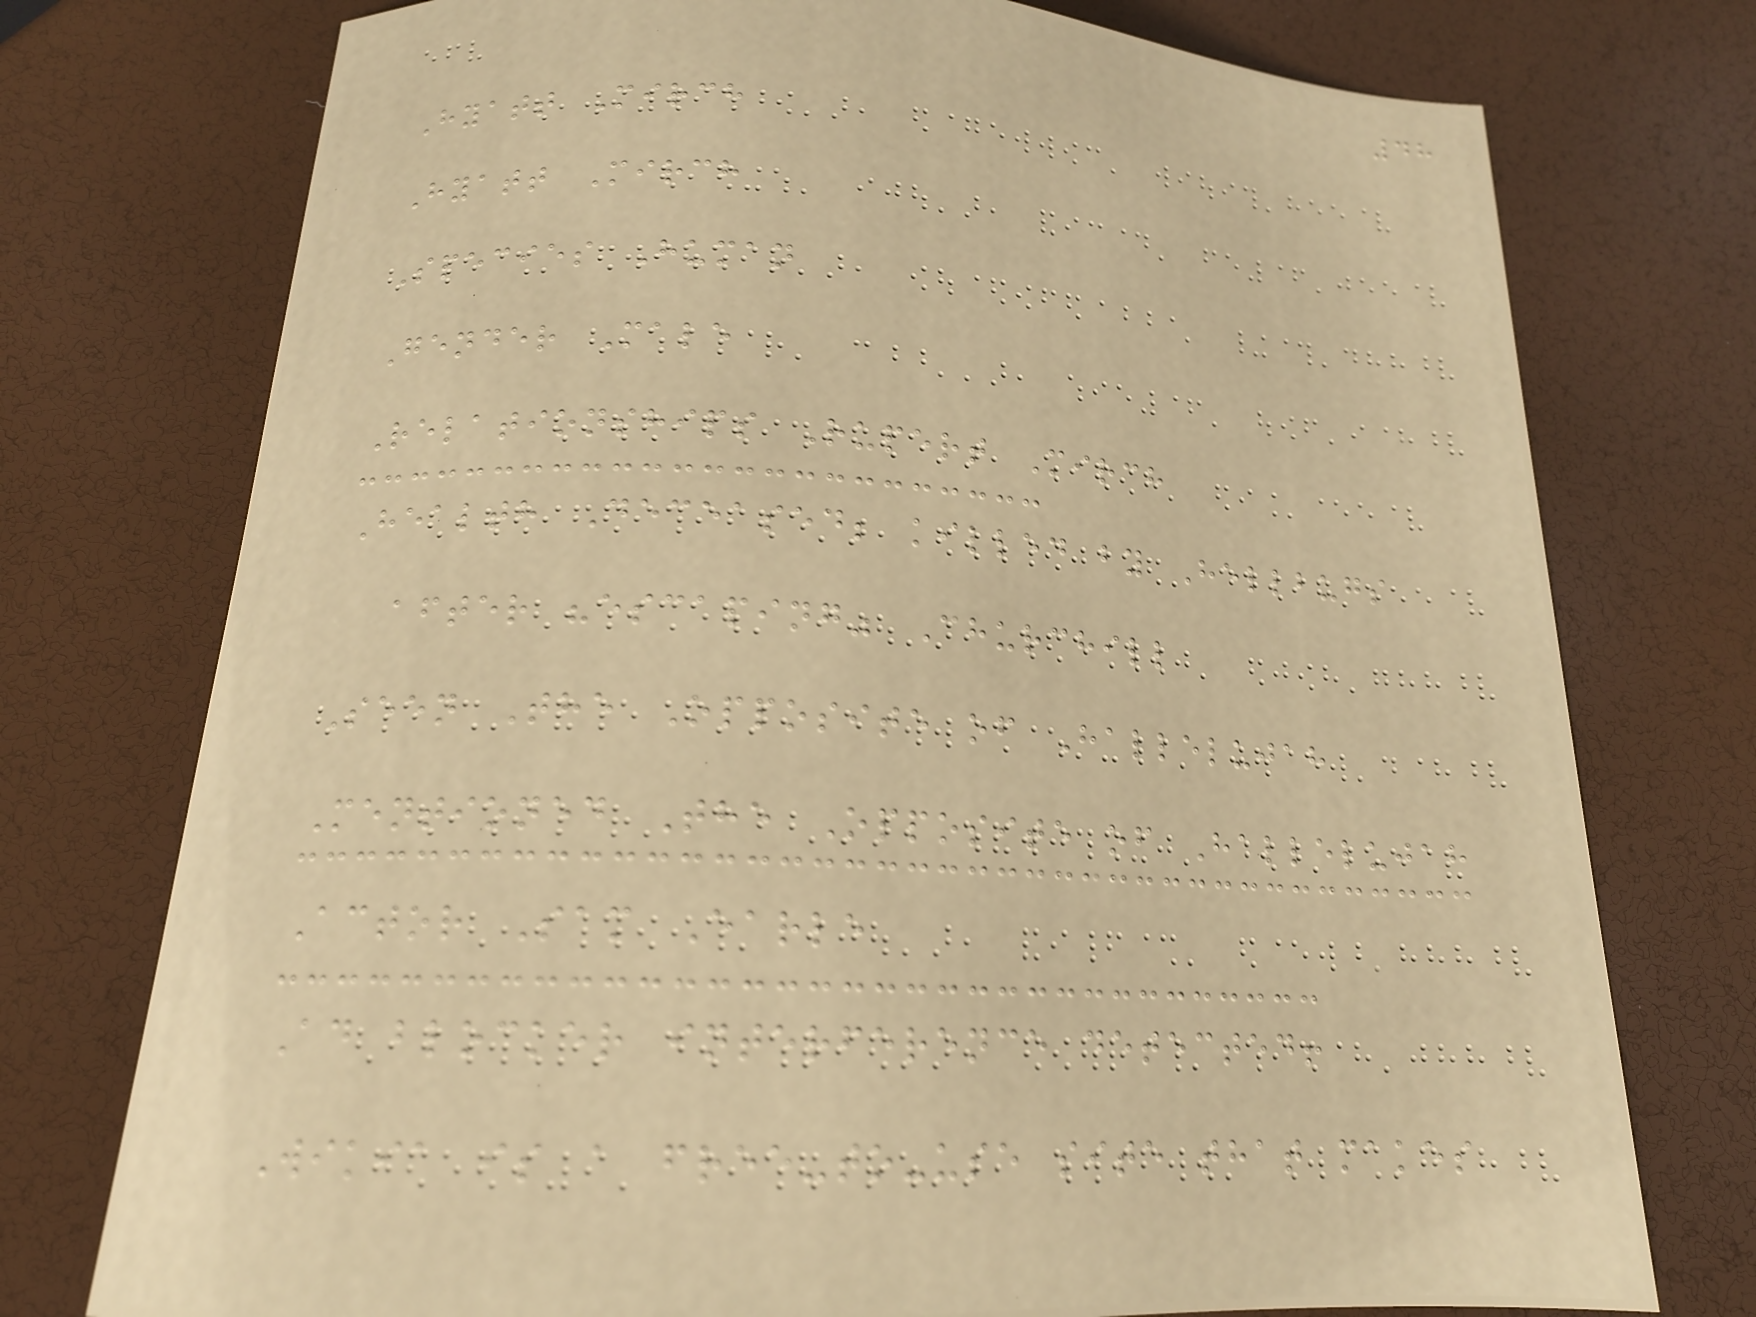48
Hyatt Mirch
Hyatt Mirch
Species Human
Gender Male
Relationships Rupert Mirch
Health Deceased; killed by Hellbugs
after "escaping" Churchill
Seen The Opposite of Hallelujah
Mentioned The Opposite of Hallelujah
Actor Sam Earle
Ad blocker interference detected!
Wikia is a free-to-use site that makes
